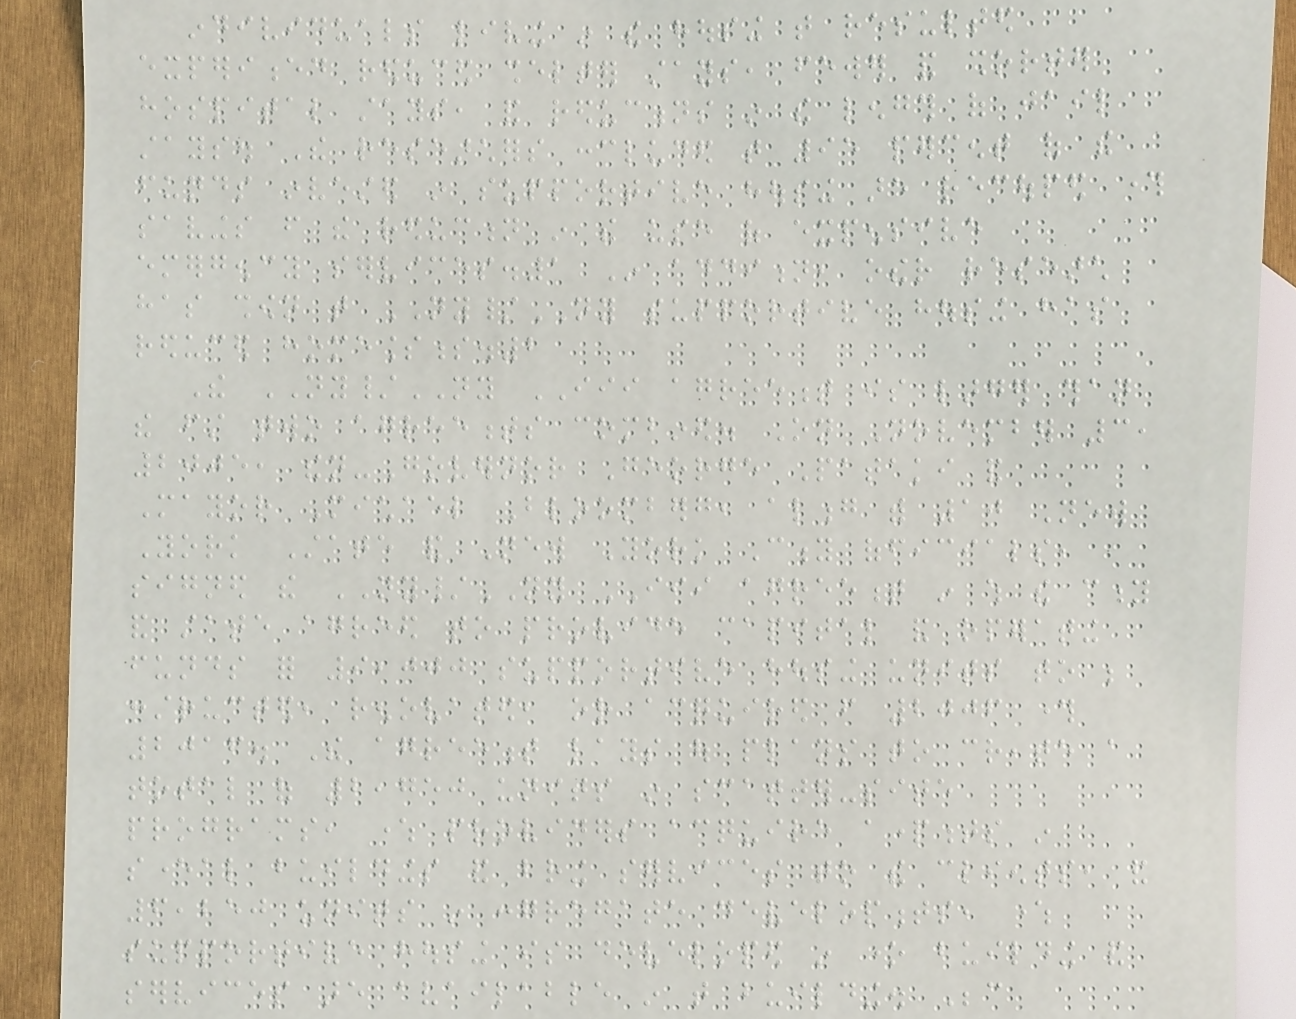individuals living in the housing that resulted
experienced reduced shelter stays, fewer and shorter
hospital stays, and reductions in the length of jail
stays. The researchers concluded that 95 percent of the
funds invested in supportive housing are recouped through
savings from the reduction in the use of expensive
emergency services.1 In addition, other research
has shown that NY/NY supportive housing has
reduced homelessness.2
The NY/NY III agreement is larger than
the first two agreements combined. On November 3,
2005, then-Governor George Pataki and
Mayor Michael Bloomberg, along with 10 New
York State and New York City officials,
signed the NY/NY III agreement in which the city
and state agreed to provide capital and operating
funds for 9,000 supportive housing units to be
constructed, renovated, or acquired from 2006 through
2016. The agreement lays out plans to create a
total of 2,750 units in scatter-site
programs, where providers acquire apartments in
several buildings and bring services to the clients, and
6,250 units in congregate developments, where
supportive housing is developed in one building and
services are available in that building. Because
